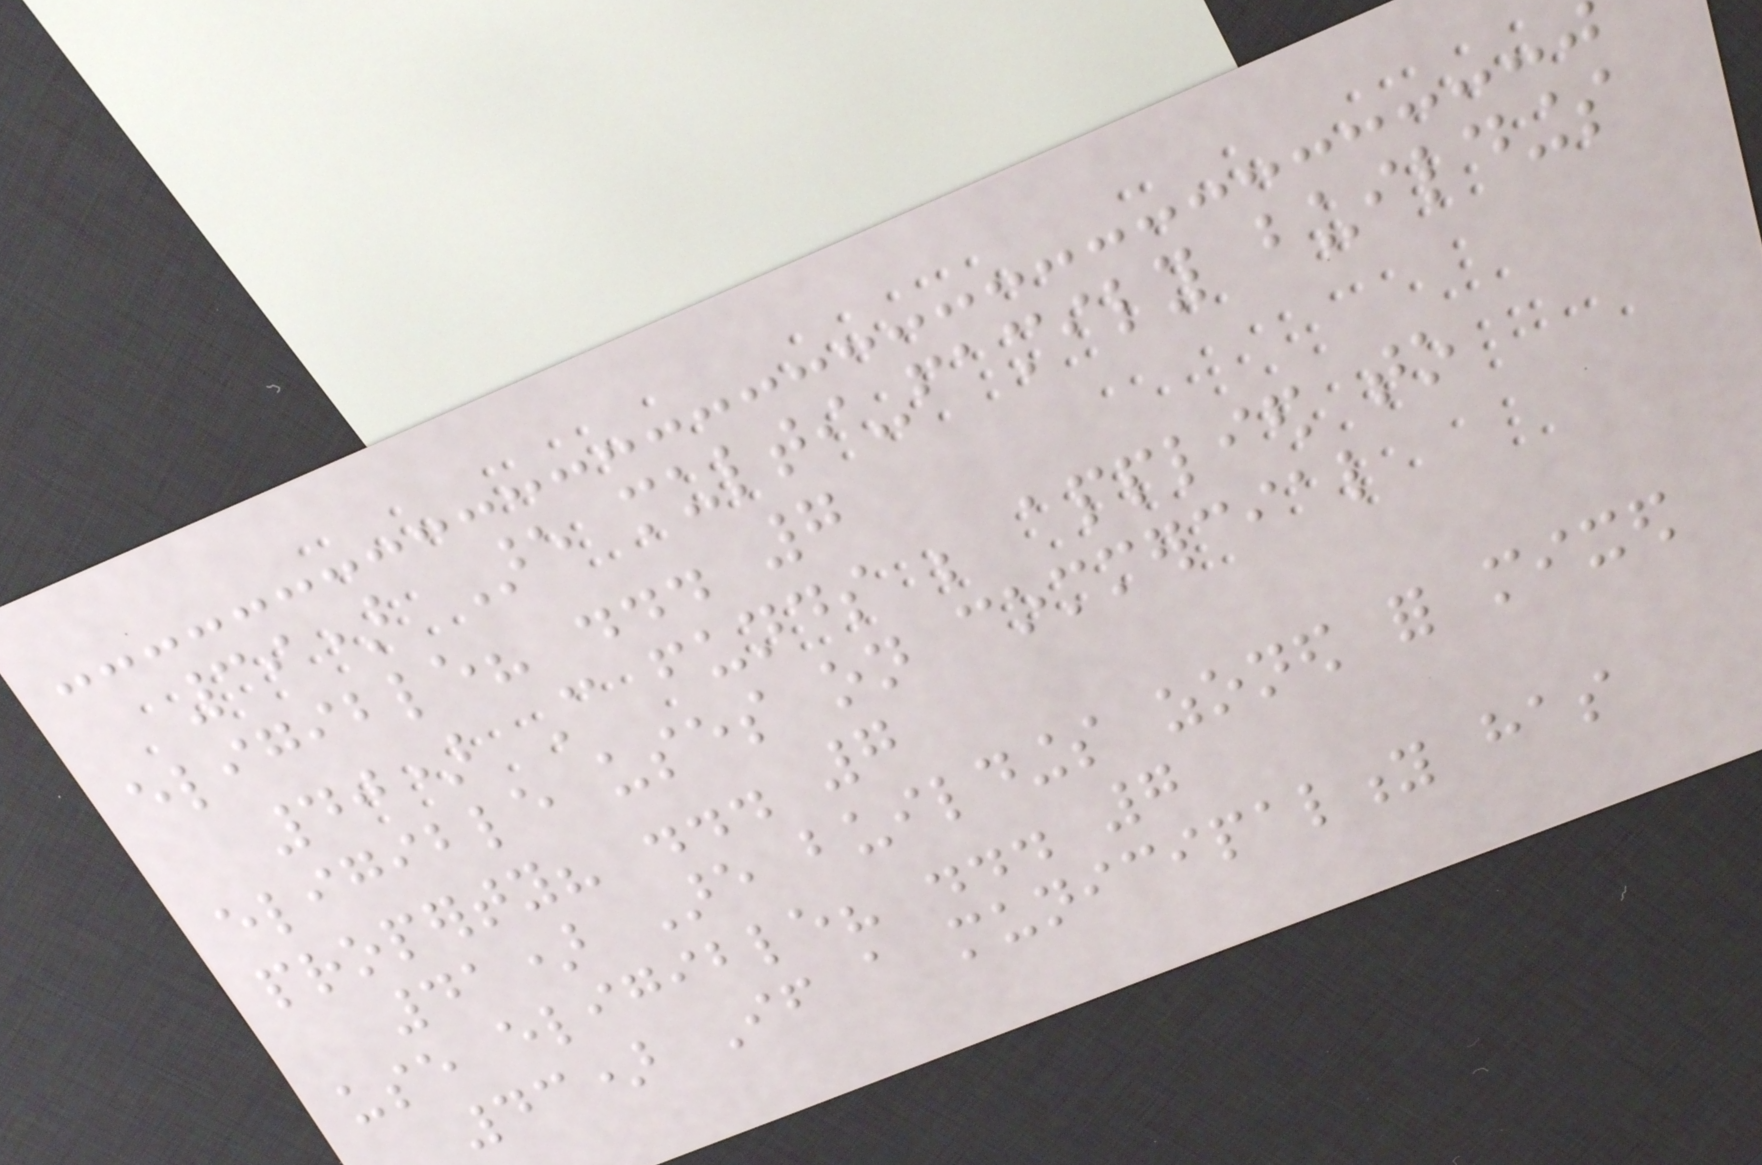39) Are multi-family buildings
eligible? ... 7
40) Can funds be applied to
eligible uses on commercial
property? ... 7
41) Are buildings zoned for mixed
use eligible? ... 7
43) If a municipality has
